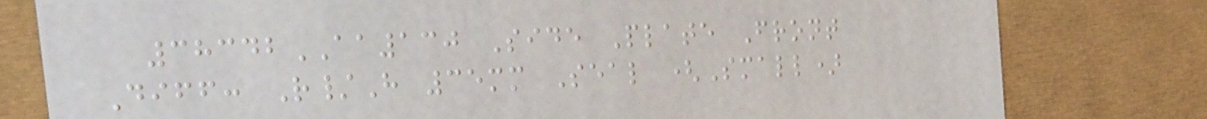38342AA130 Side Plate Front
Diff: R/H 35mm Seal (Small)
